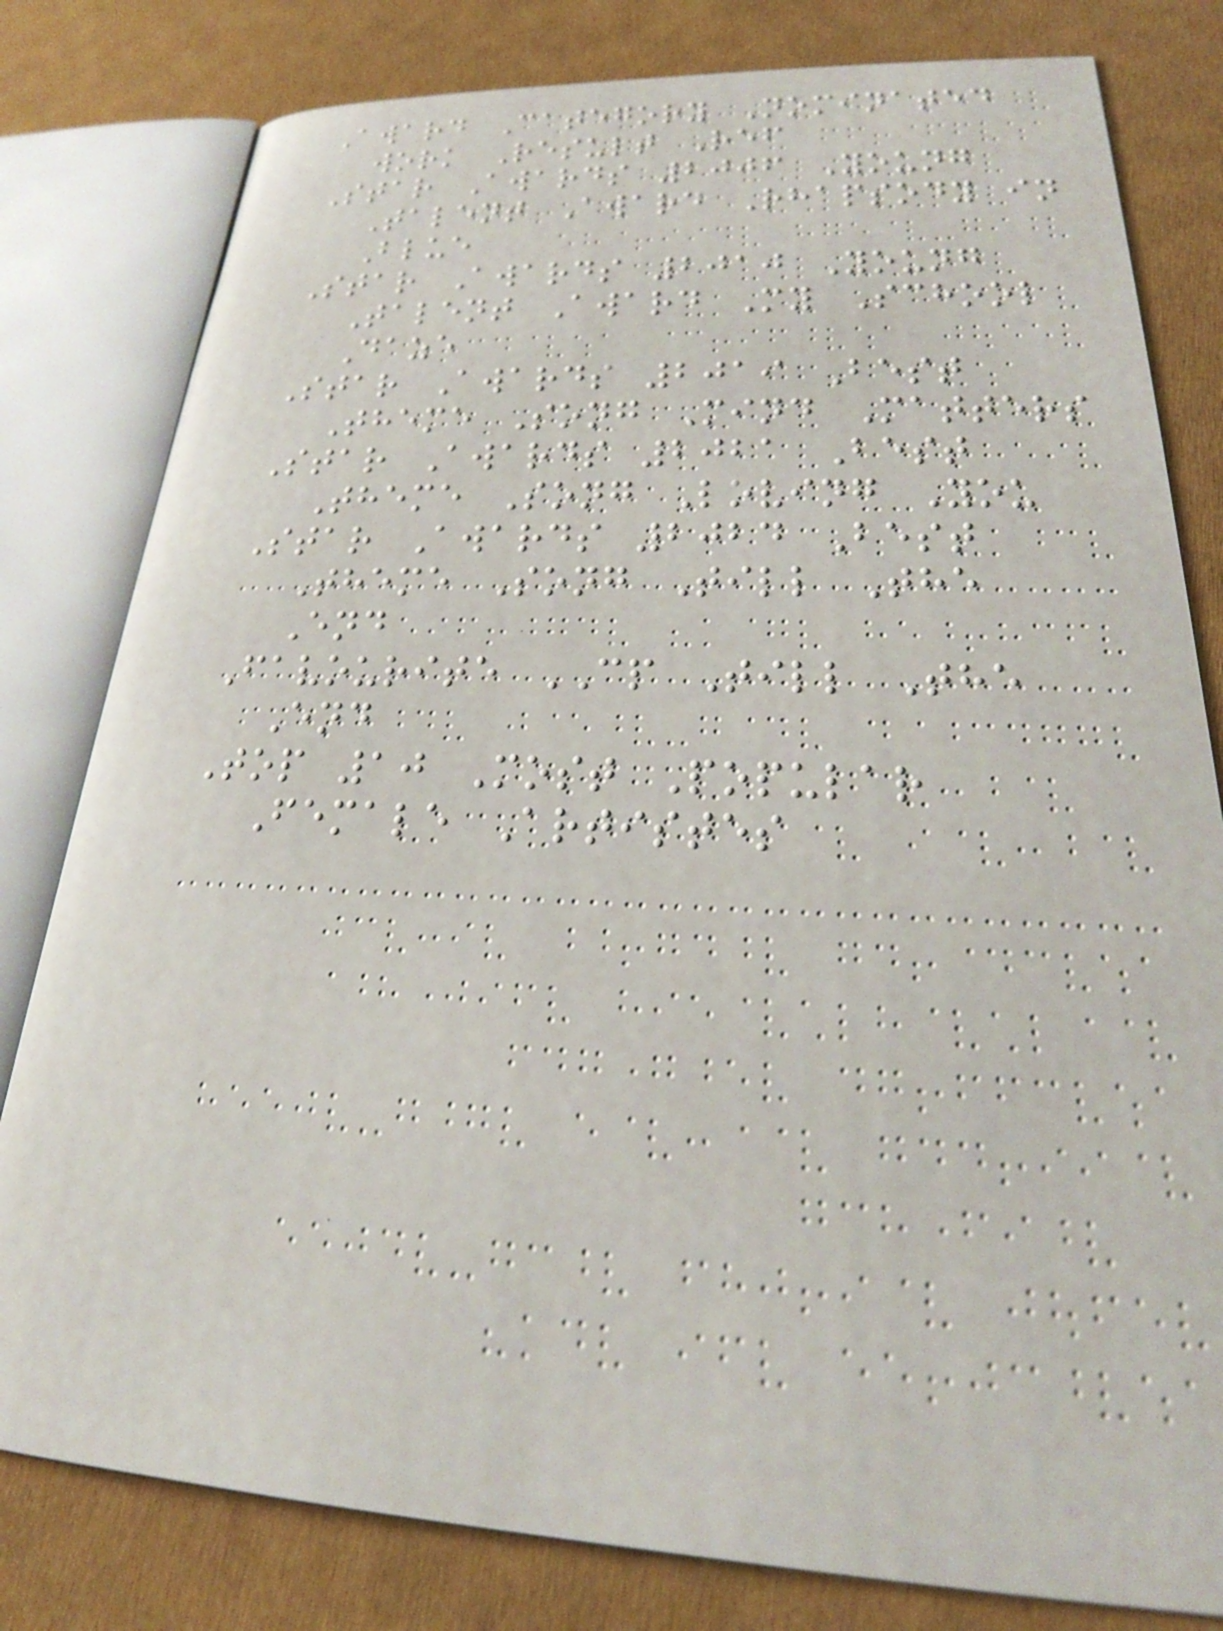Award Category Nominated
work Result Ref
Star Awards 2006 Young
Talent Award Rhapsody in
Blue
Star Awards 2010 Young
Talent Award My School
Daze
Star Awards 2019 Best
Theme Song Mind Matters
Star Awards 2021 Best
Theme Song Loving You
Star Awards 2024 Best
Theme Song Till The
End
Favourite CP Till The
End
Top 10 Most Popular
Female Artistes
